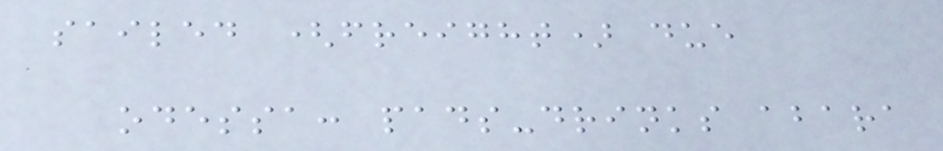sailed (freight) due
odessa: pads-drinks abara
